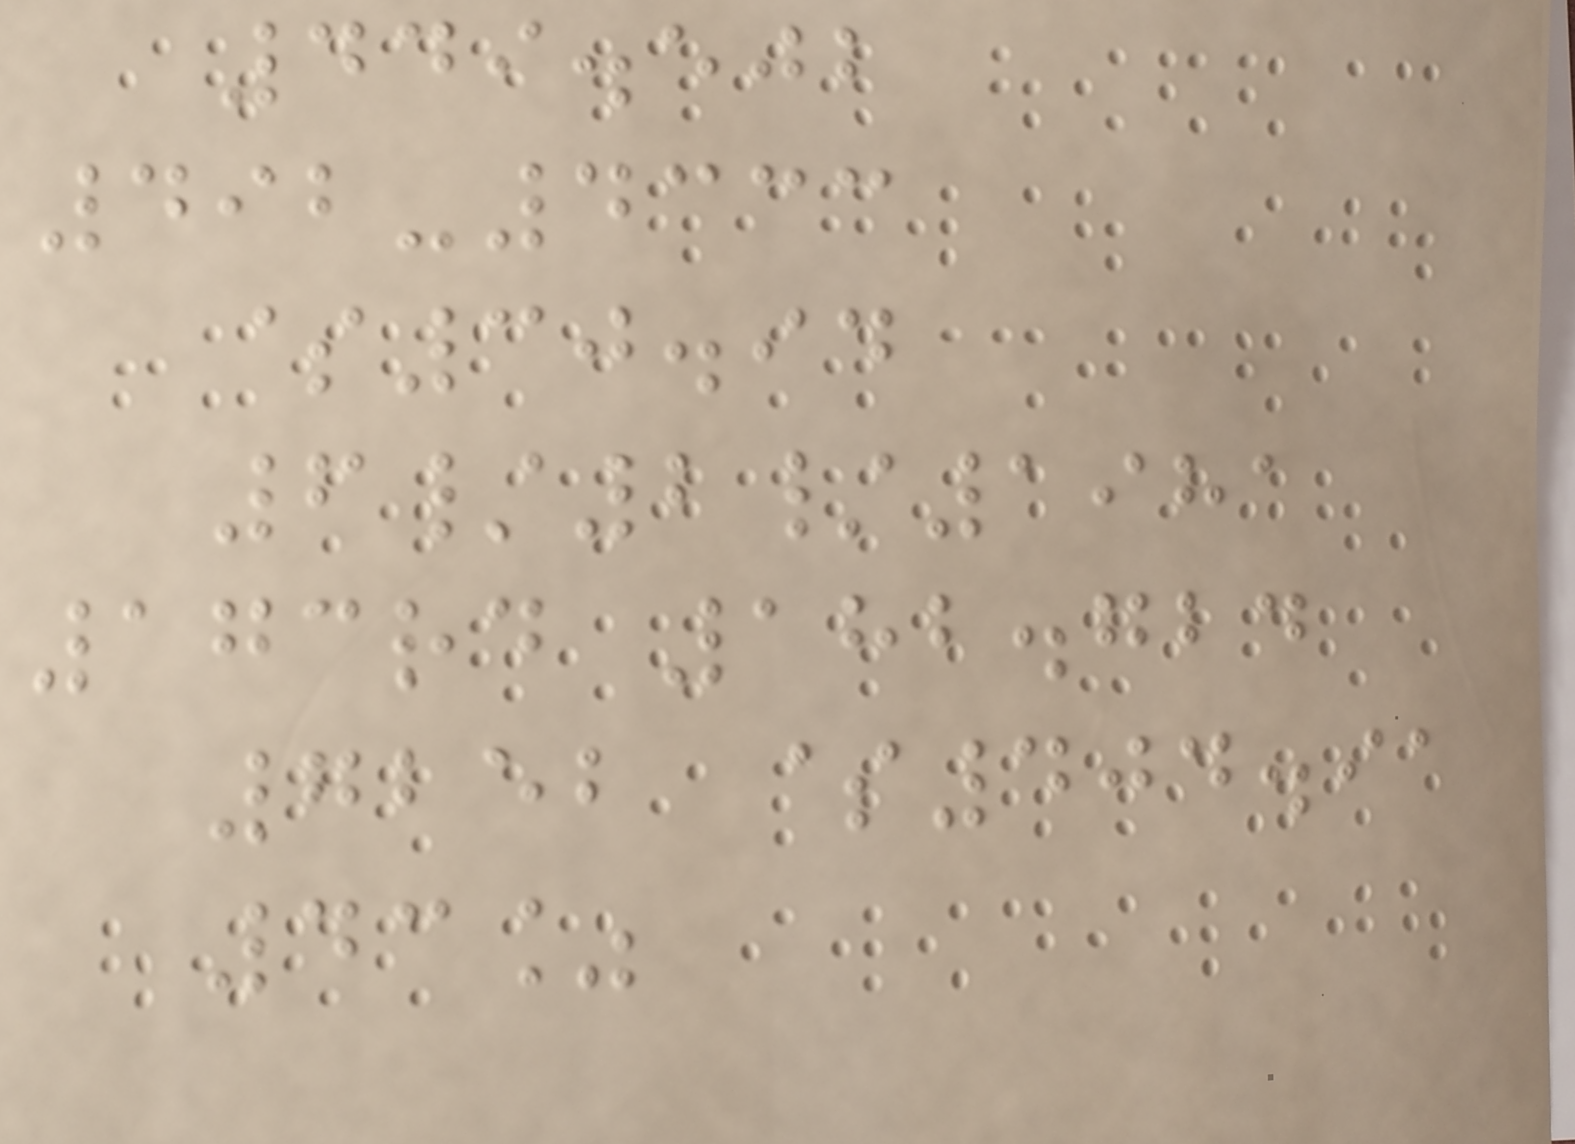449.502
492-4333
$30.94
6/2/1981
173rd 182.724
7252 $404.91
43%
